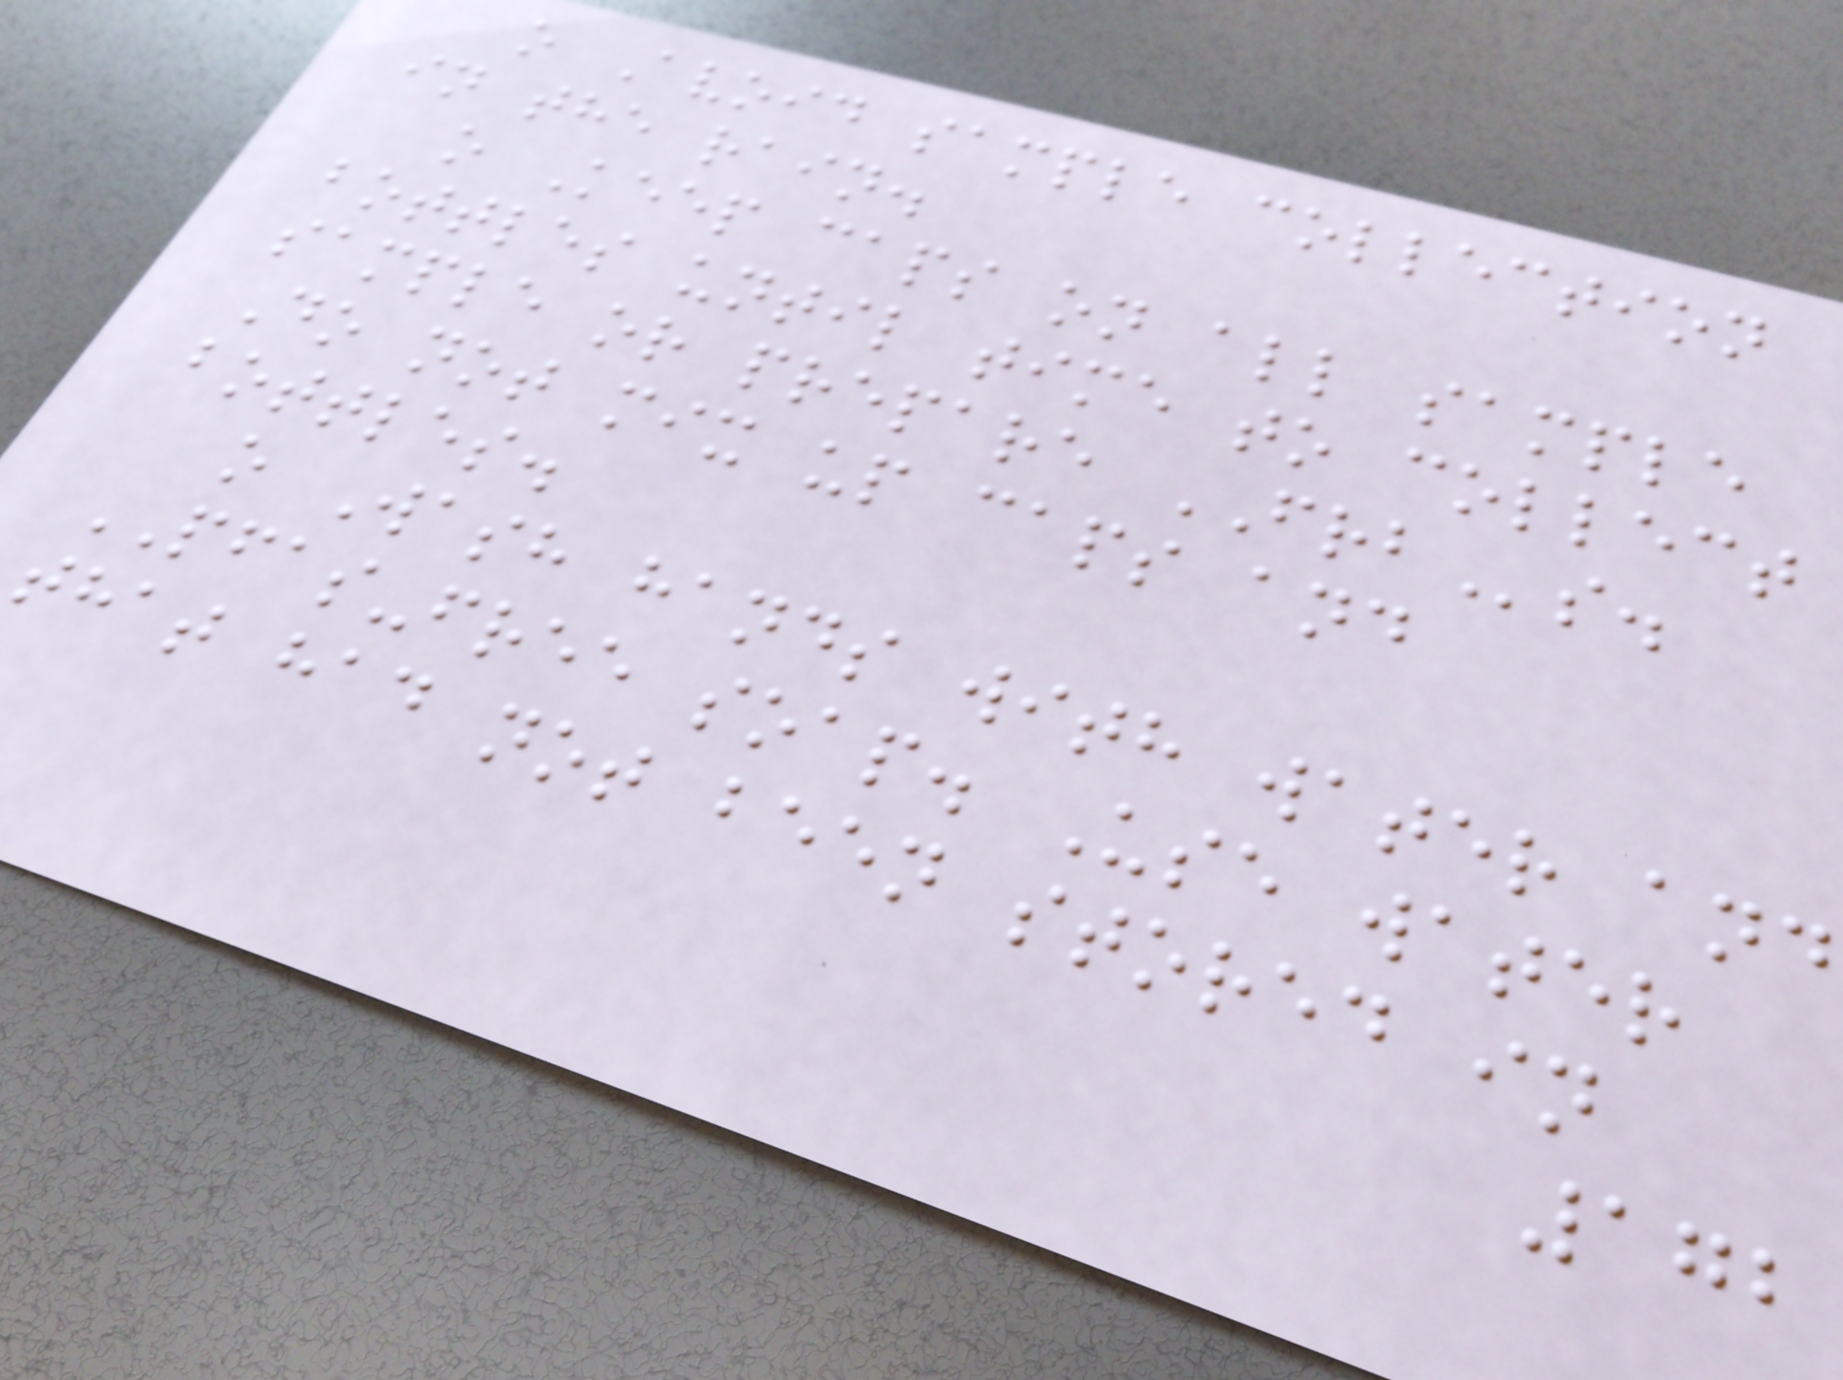o Avoid sample collection
in the rain.
o Keep caps on all sample
bottles until time to collect
sample or prepare FRBs.
Do not mix up caps and
bottles.
o Wash hands with water and
PFAS-free soap. Use water
that had not been stored in
172
